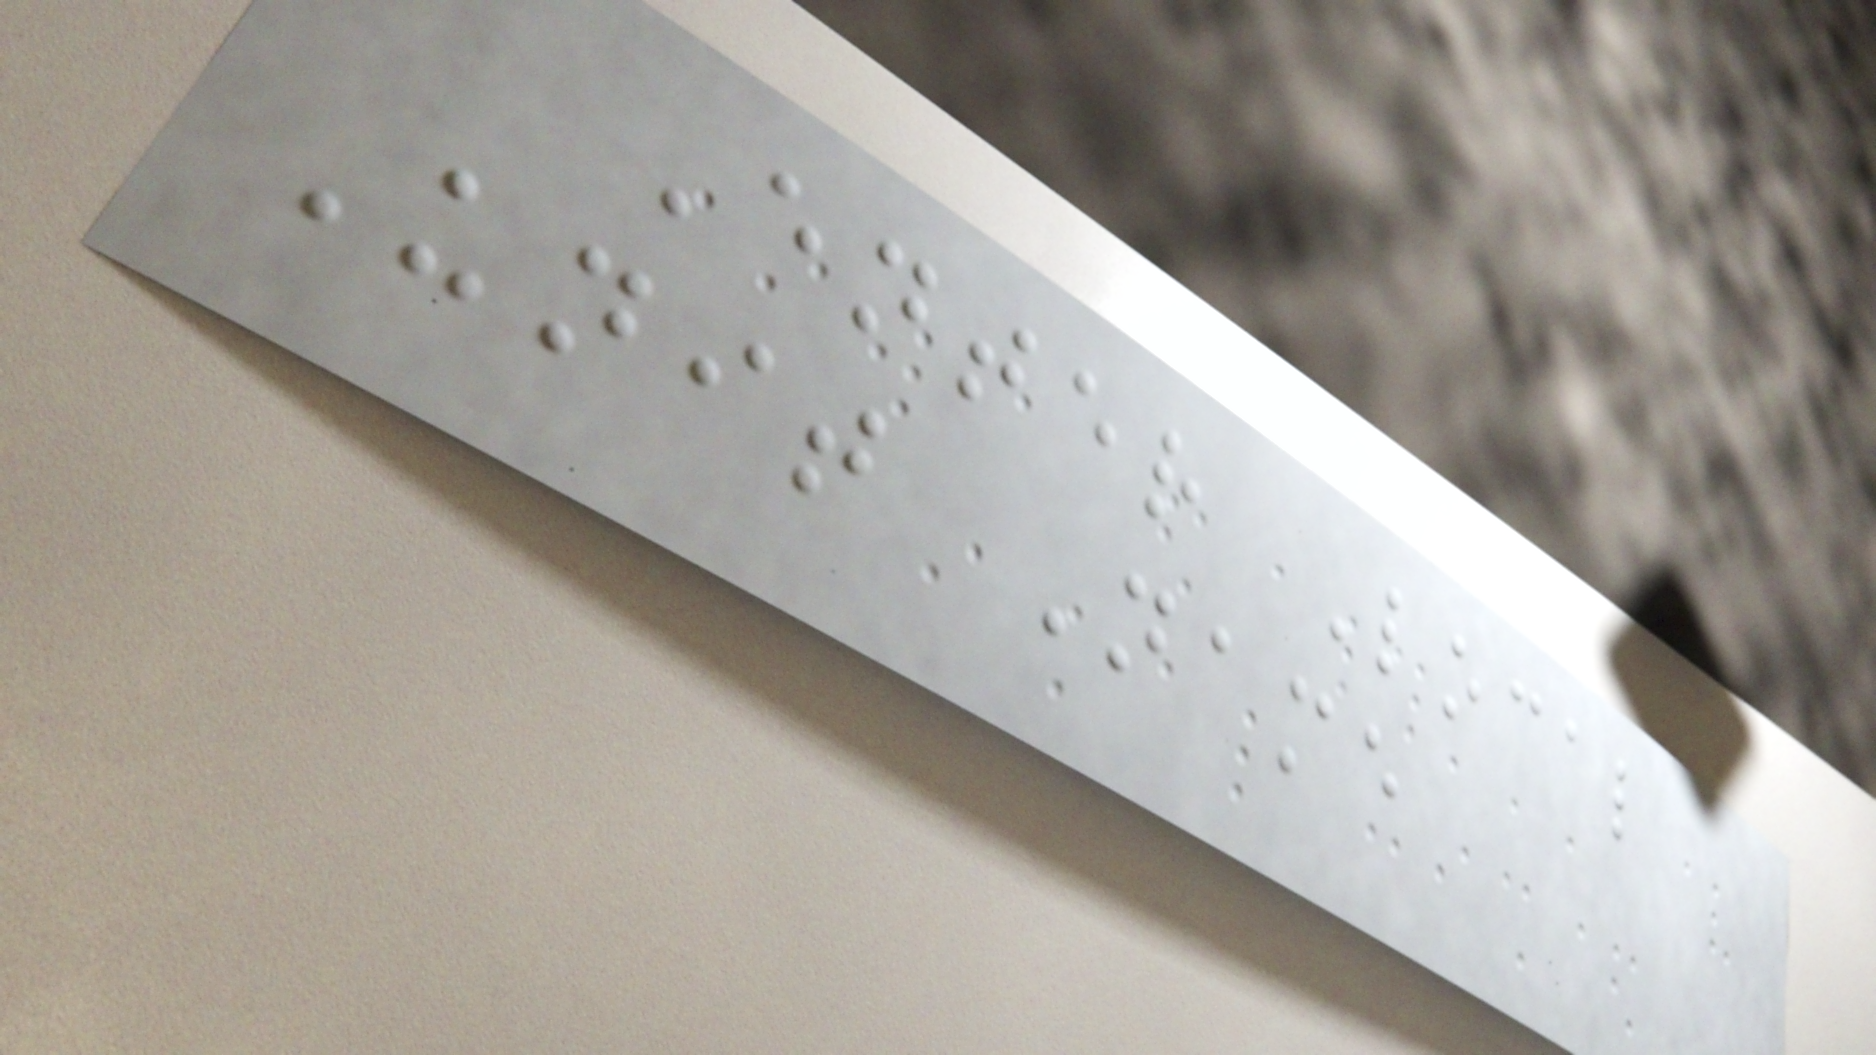Enter Local
Unit Name
